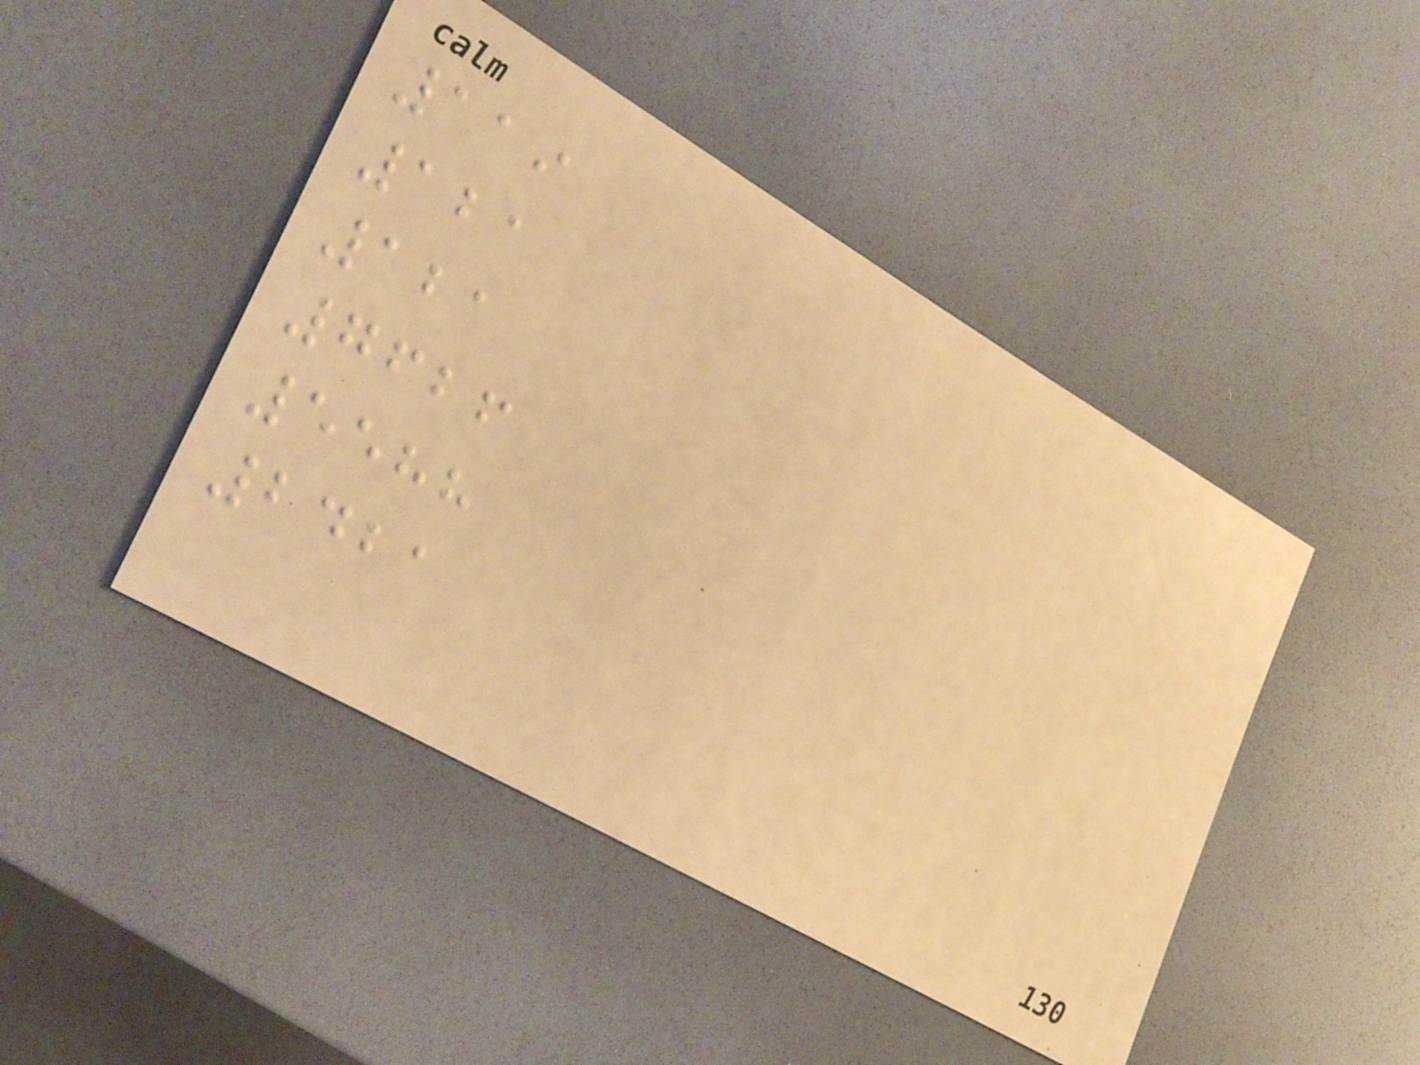119
121
121
7626
5588
2421
